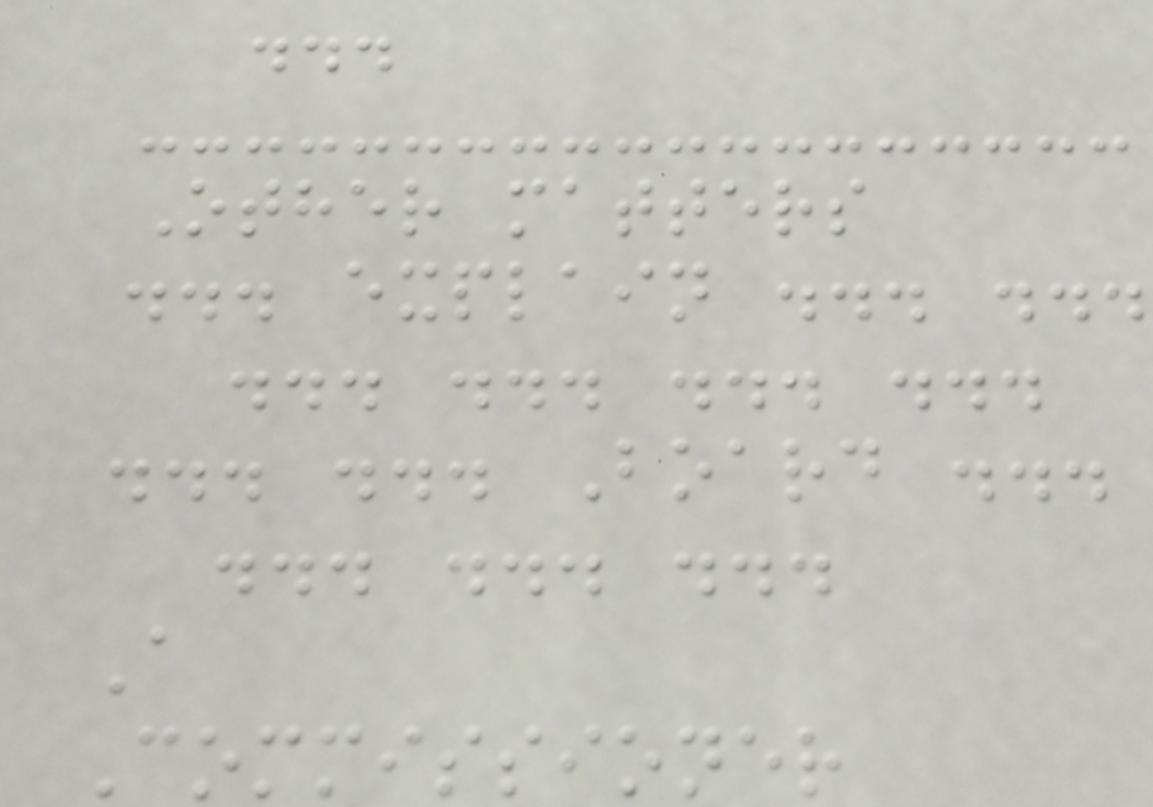...
Other matters
... explain ... ...
... ... ... ...
... ... Board ...
... ... ...
A
Commissioner
